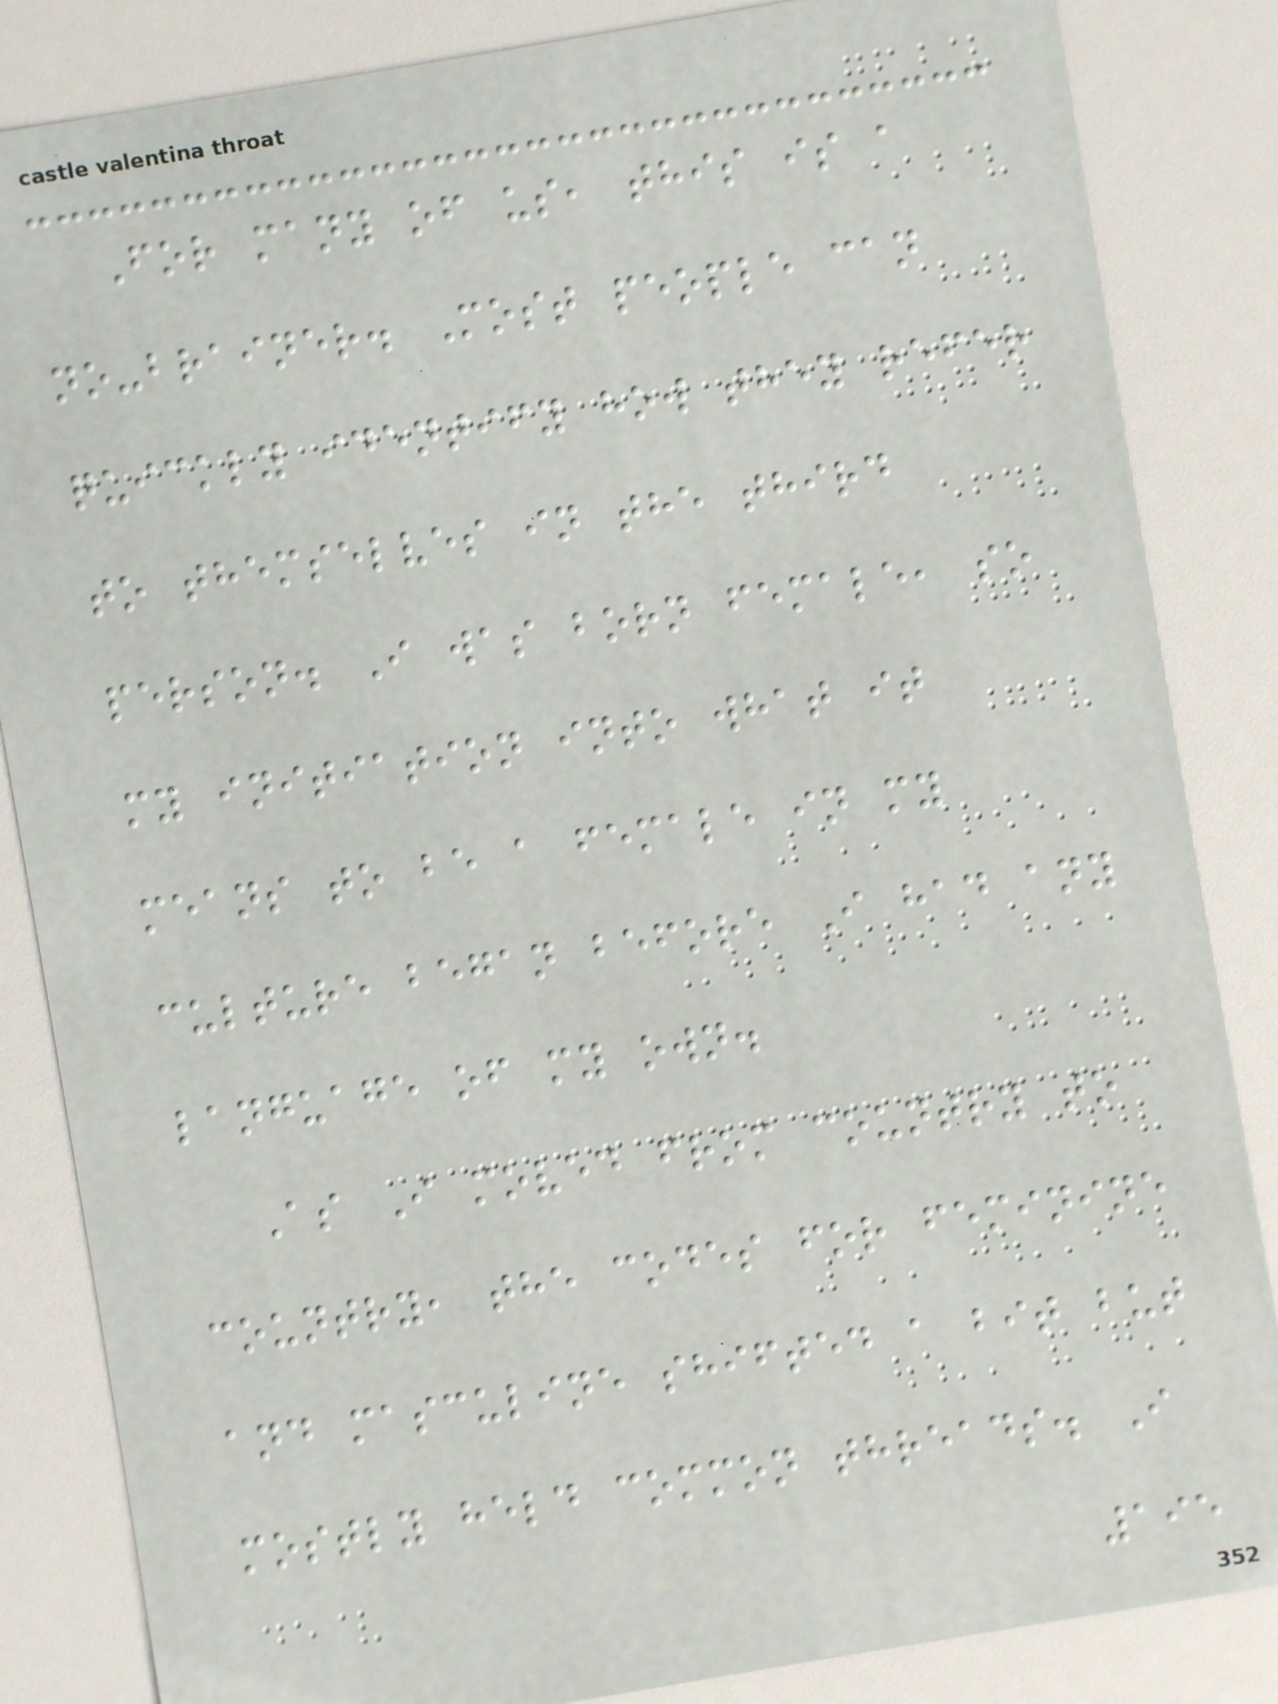For many of us, this is a
no-brainer. Most people can
quickly identify how they refer
to themselves in the third
person. I was born female, so
my initiation into what it
means to be a female in my
culture began before I had any
language of my own.
As I moved from country to
country, the codes for feminine
and masculine shifted a bit but
mostly held common threads. I
195
